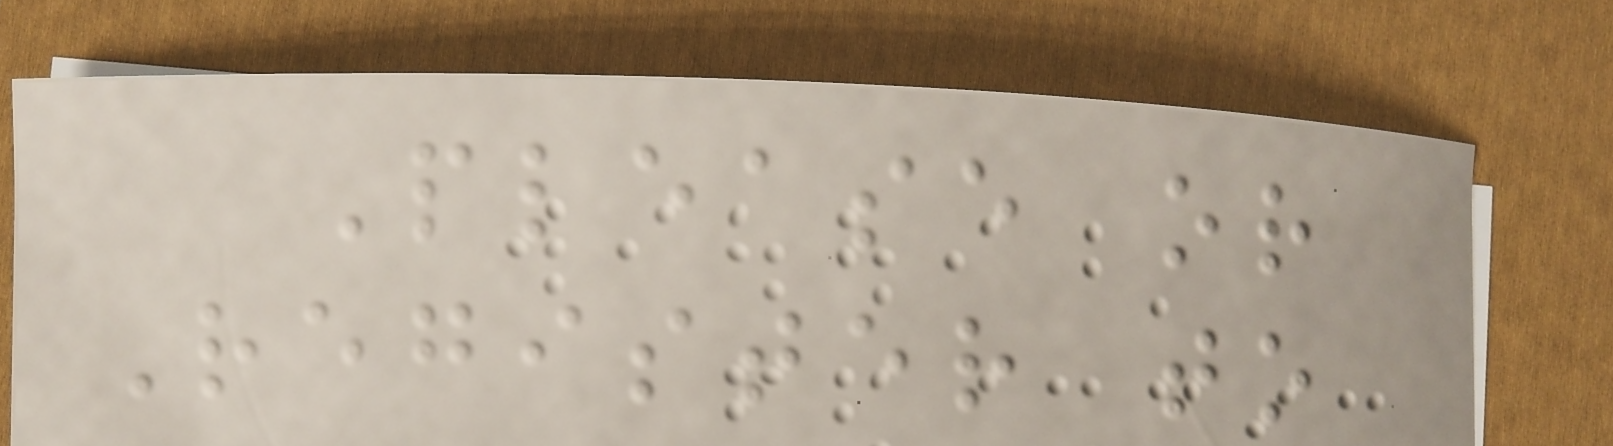Please or
Register to
